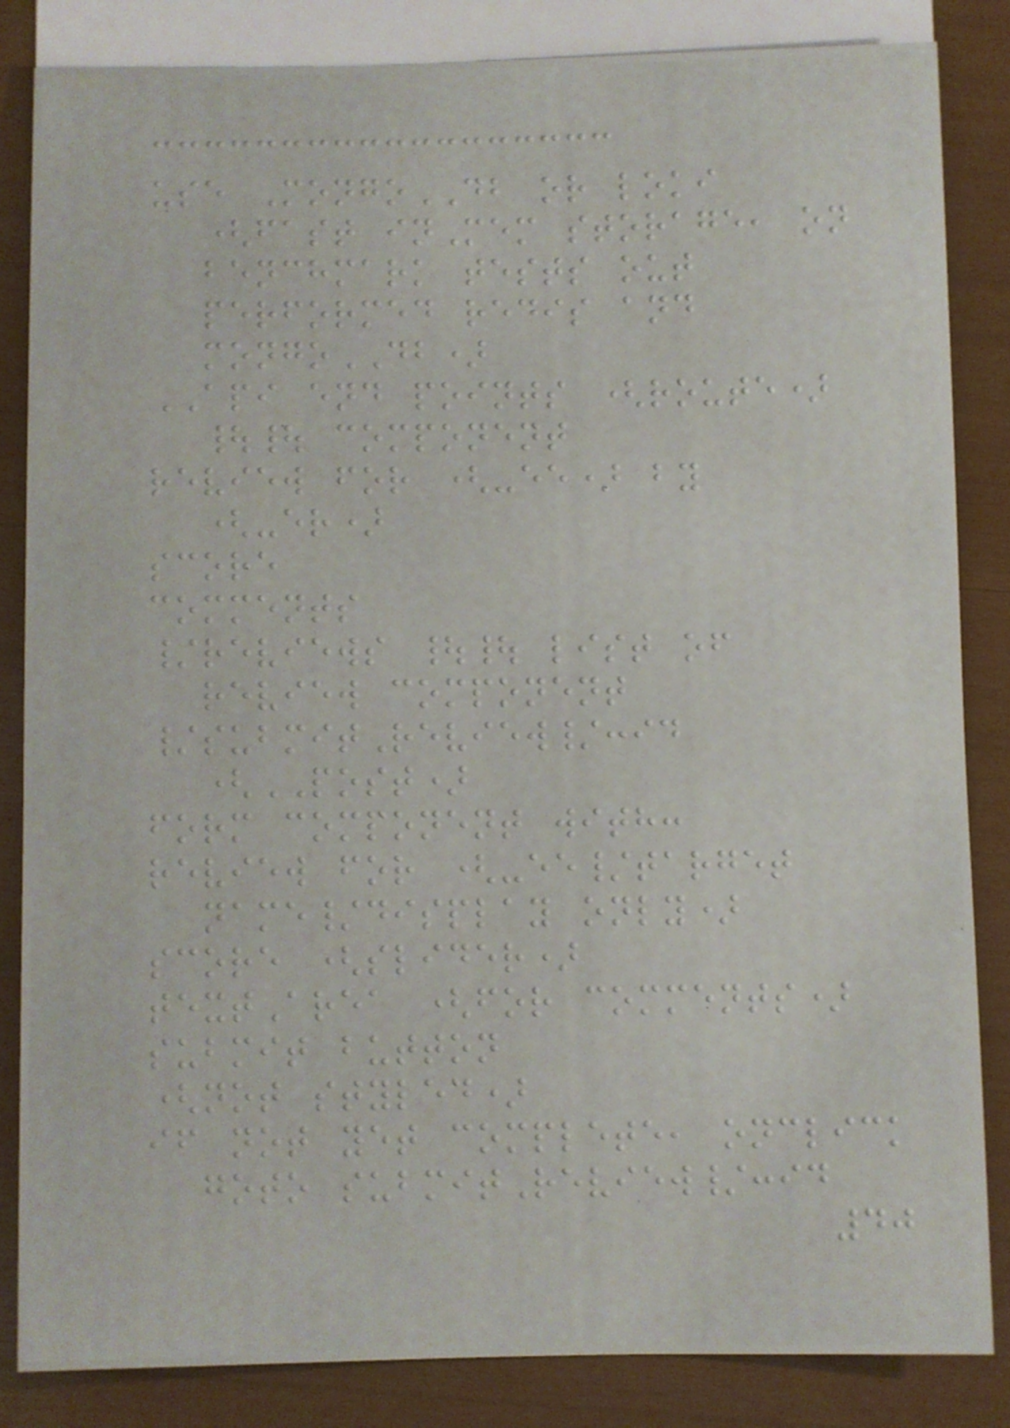use MongoDB or loki
(fast inMem storage, on
benchmark tests out
performed redis and
mongoDB)
API end points (route)
|| component
review for (-ee) by
(-er)
score
comments
/reviews || list of
review component
/submitReview/:id
(POST)
form component with:
review for (-ee/target
name/display only)
score (slider)
textArea (for comments)
submit button
(not styled)
if not yet complete, onclick
goto submitReview/:id
40
